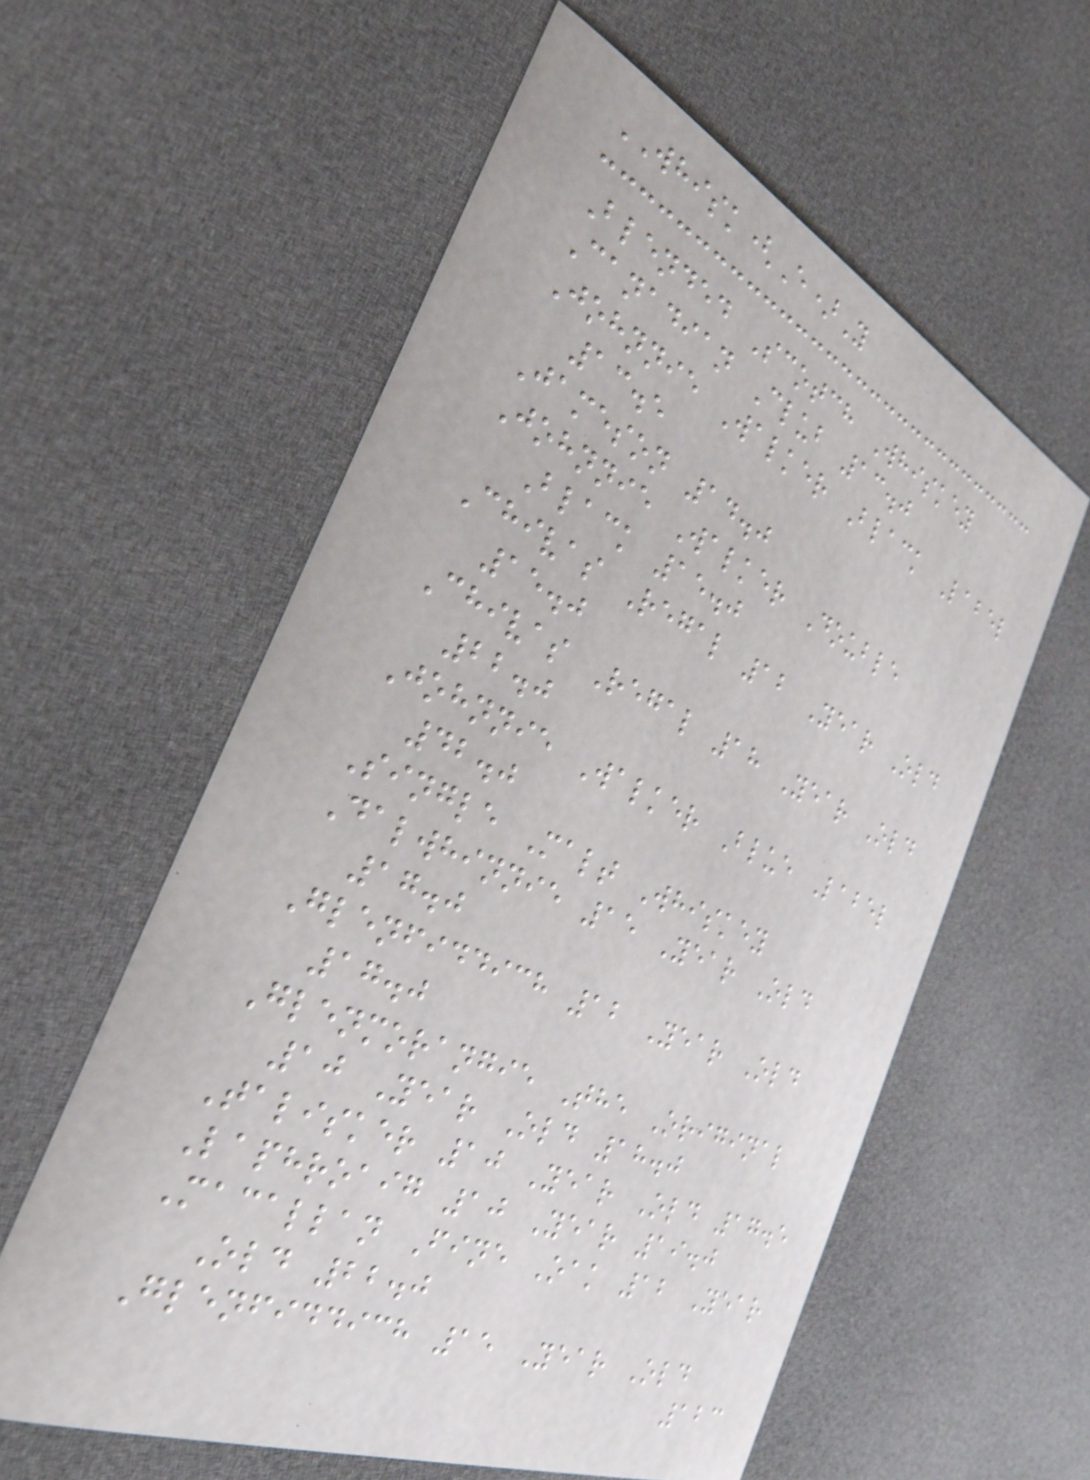WHISK(E)Y
Blended Scotch Whiskey
Canadian Club 13.0
Johnnie Walker Black Label
13.5
Jameson 14.0
Johnnie Walker Double
Black 15.0
Chivas Regal 12 Year Old
15.0
Chivas Regal 18 Year Old
22.0
Johnnie Walker Blue Label
42.0
Single Malt Whiskey
Dalwhinnie 15 Year Old
17.0
Glenfiddich 12 Year Old
17.0
Glenmorangie The Original
10 Year Old 18.0
Talisker 10 Year Old 17.5
Laphroaig 10 Year 19.0
Macallan Fine Oak 12 Year
Old 22.0
Glenfiddich 15 Year Old
123
